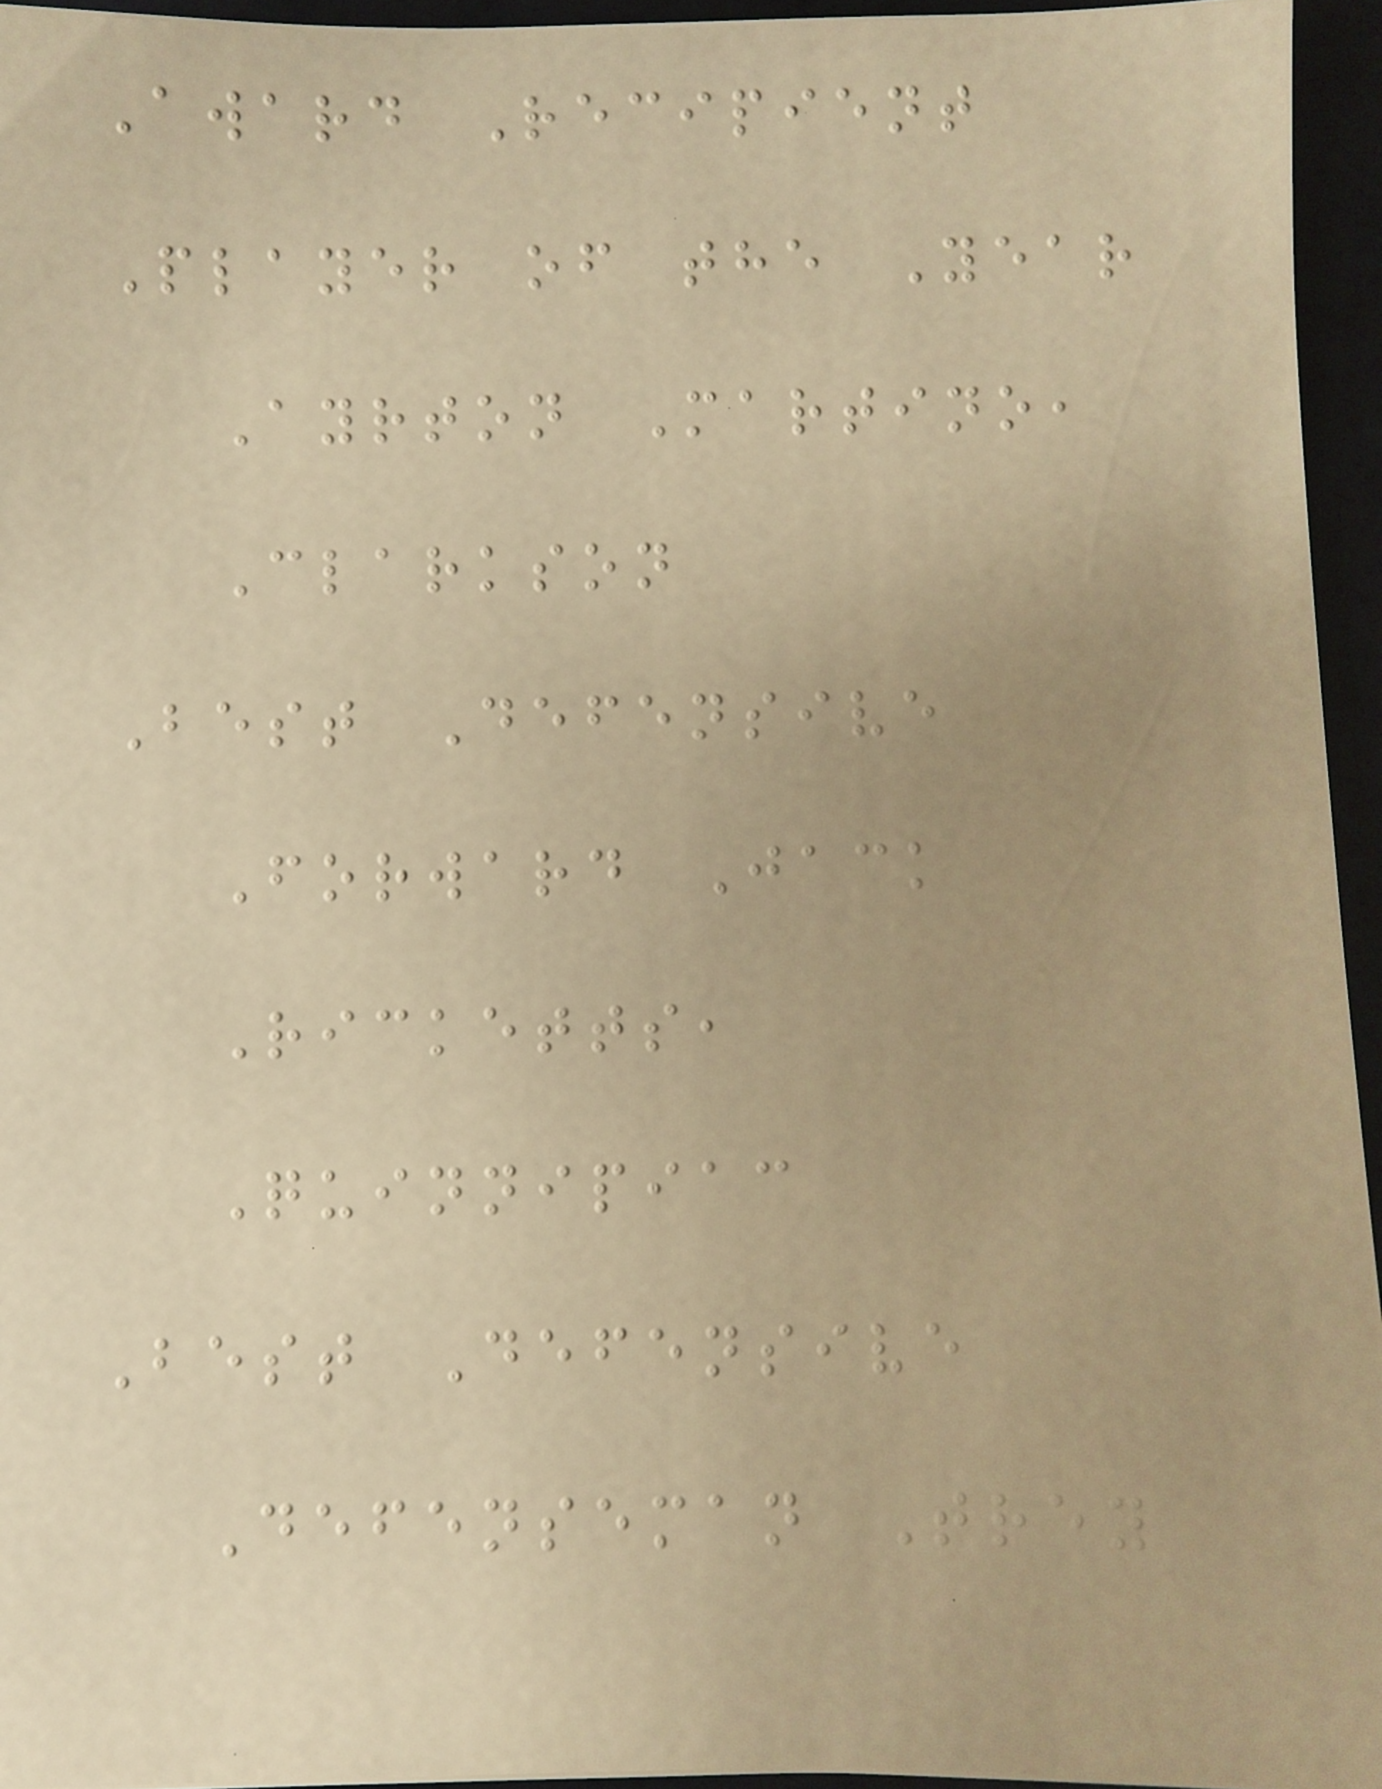Award Recipient
Player of the Year
Ayrton Martino,
Clarkson
Best Defensive
Forward Jack
Ricketts,
Quinnipiac
Best Defensive
Defenseman Trey
